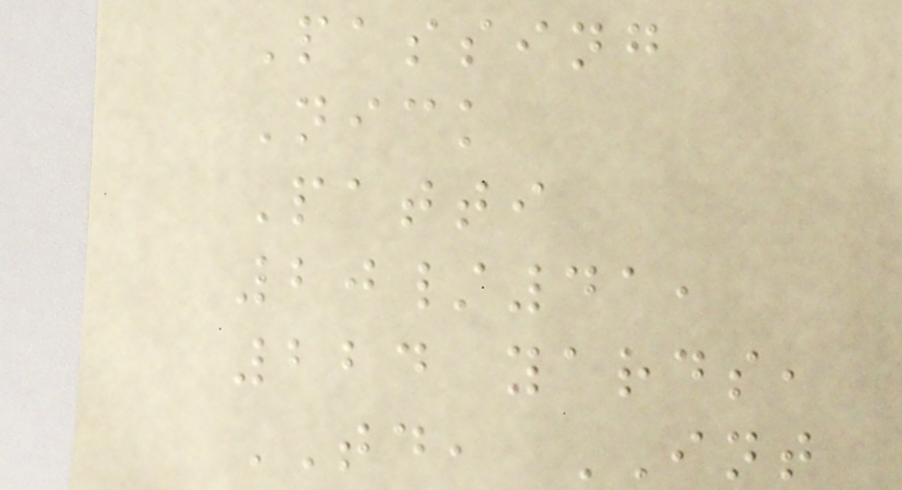Passing
Nick
Patti
20/41,
224 yards,
TD, INT
